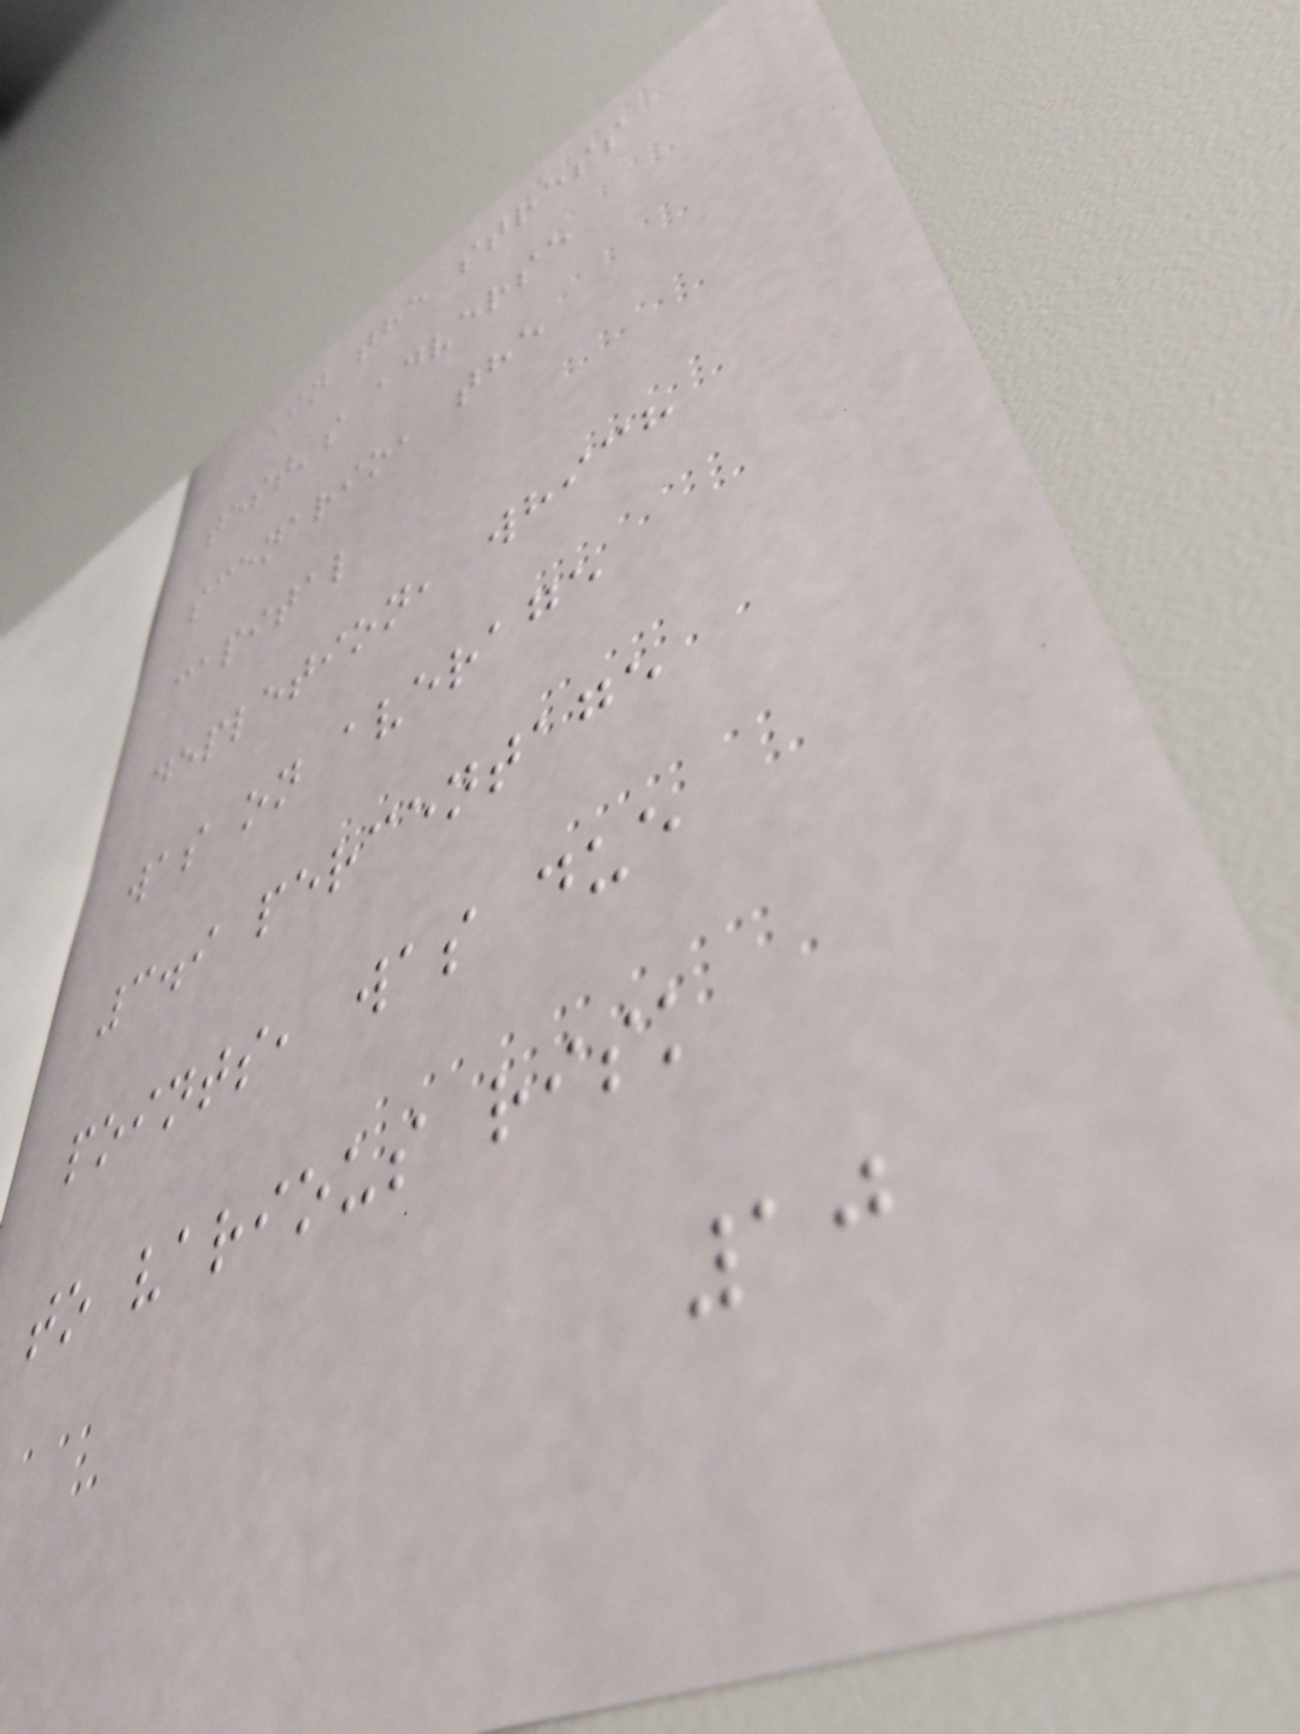In the stress
test's adverse
scenario, the
capital
depletion, which
was on average
3.9 percentage
points, was due
to various risk
10
